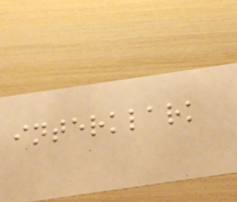interklark
